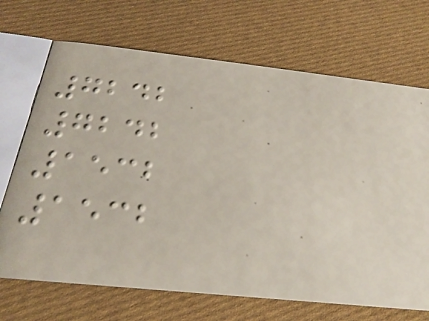7242
7242
1532
1532
